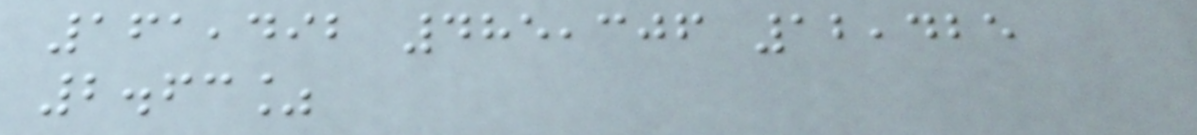161,492 485,306 12,425
2.63%
